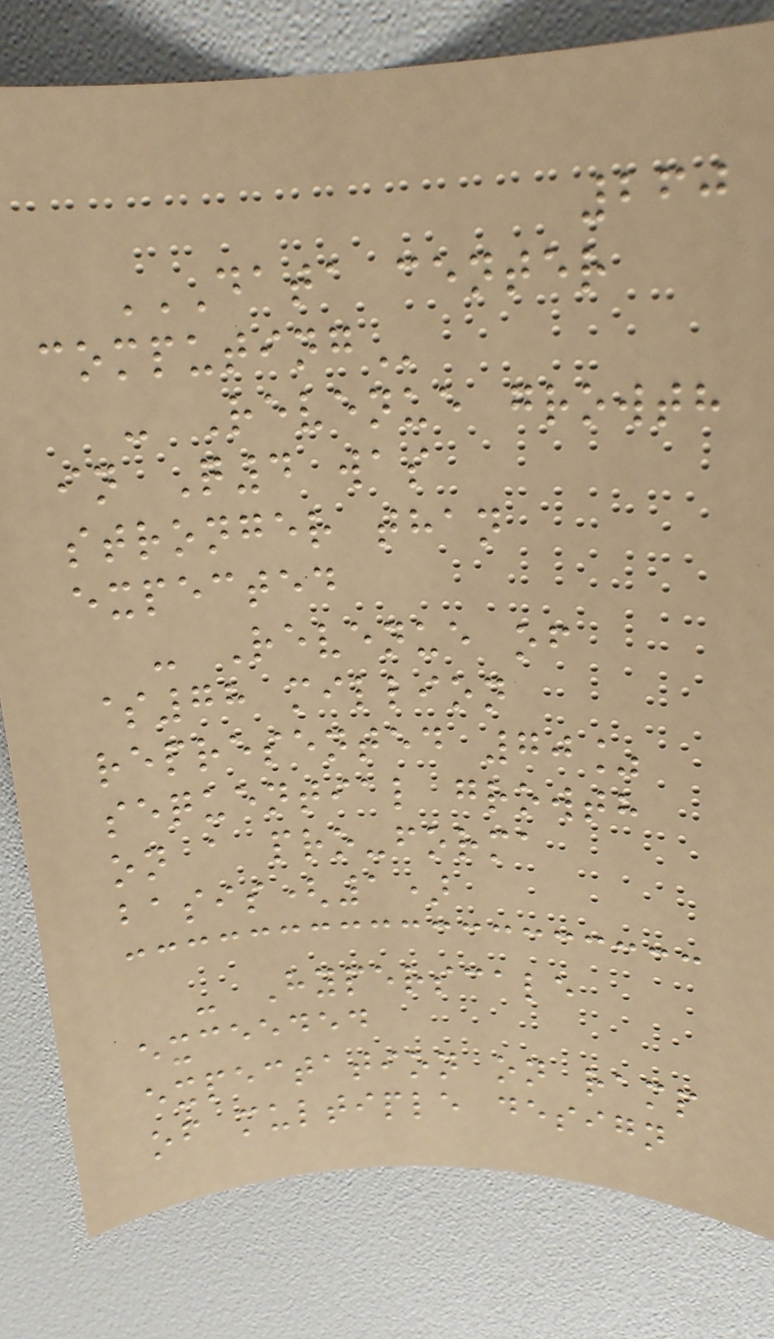260
DATA CENTER
COMPUTING
- Revenue growth
in Q4 was
stronger than
expected
- Revenue of
$78 million
represented 70%
sequential growth
on a pro-forma
basis(1)
- Hyperscale
exceeded
expectation on ramp
of multiple design
